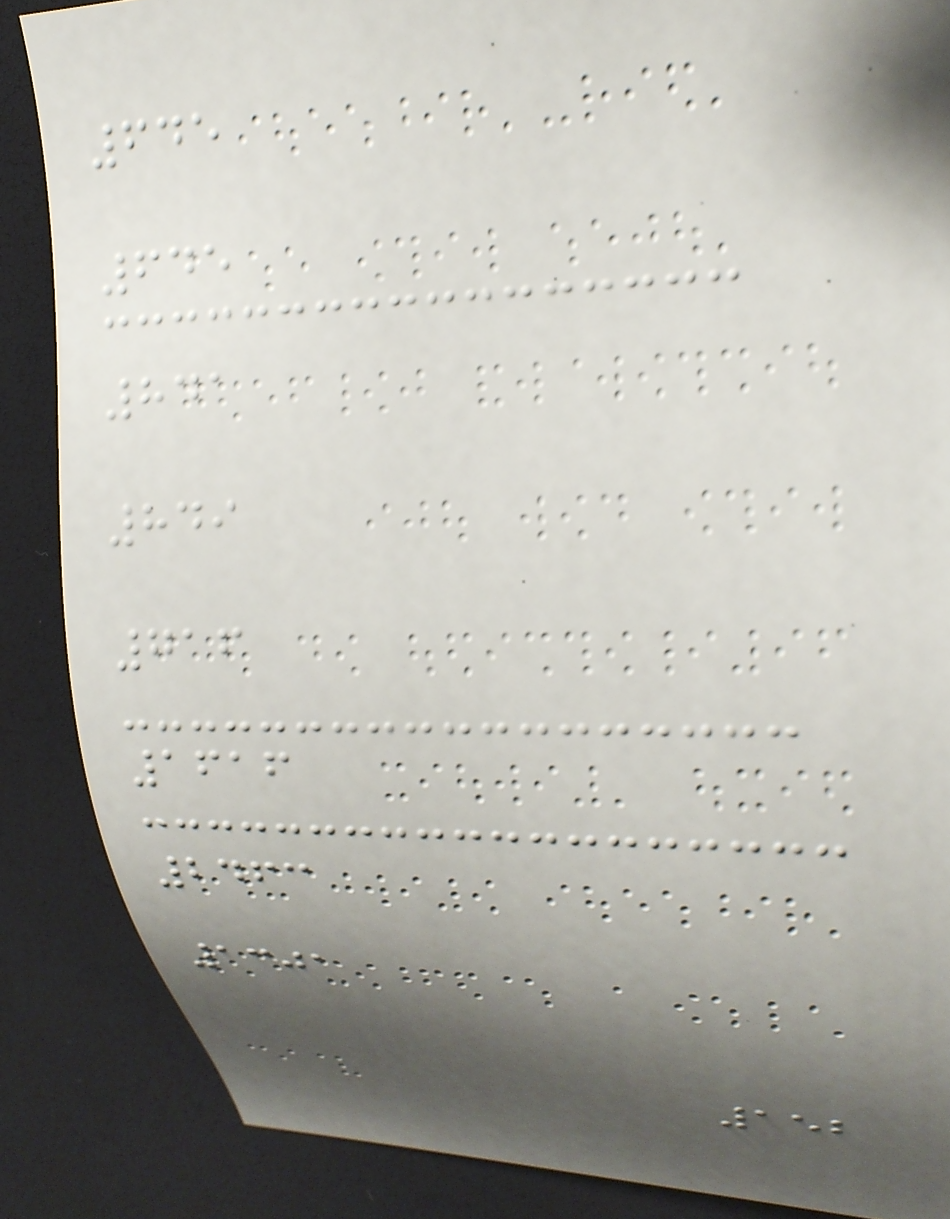645
645
841
849
716
1616
2463
1301
152
